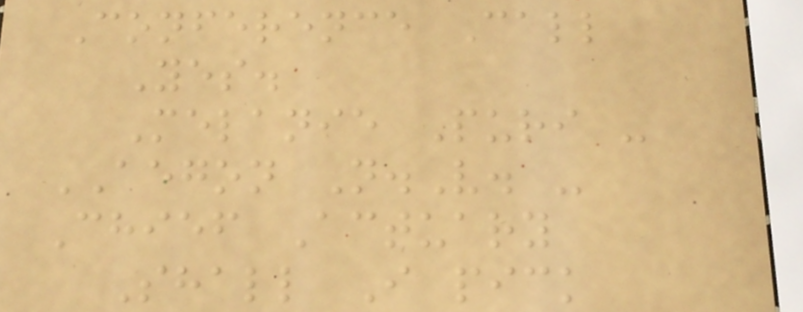Conference Call
Yes.
Melanie Puri -
AEGON N.V. -
Chief Actuary
Shall I pick
